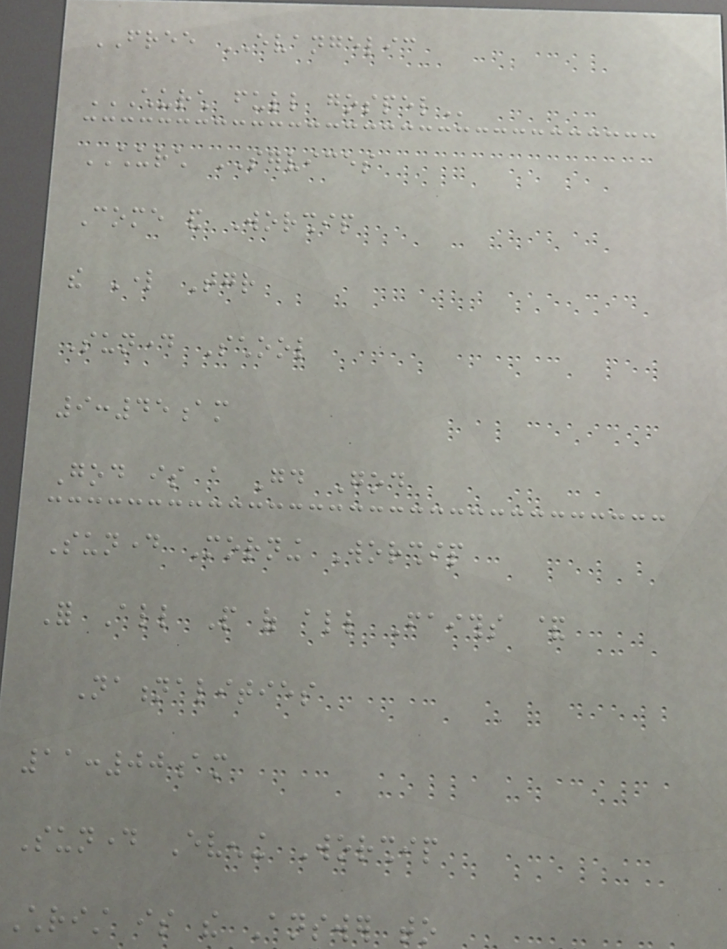FREE EVANGELIC
CHURCH FULL GOSPEL
CHURCH SERVICES
Come and Worship
the Lord Together
Sunday School
9:45am
God is a Good God
Sunday Morning Worship
For All People of all Faiths &
Nationalities
11:00am
Sunday Evening Worship
Christ is the Answer to
